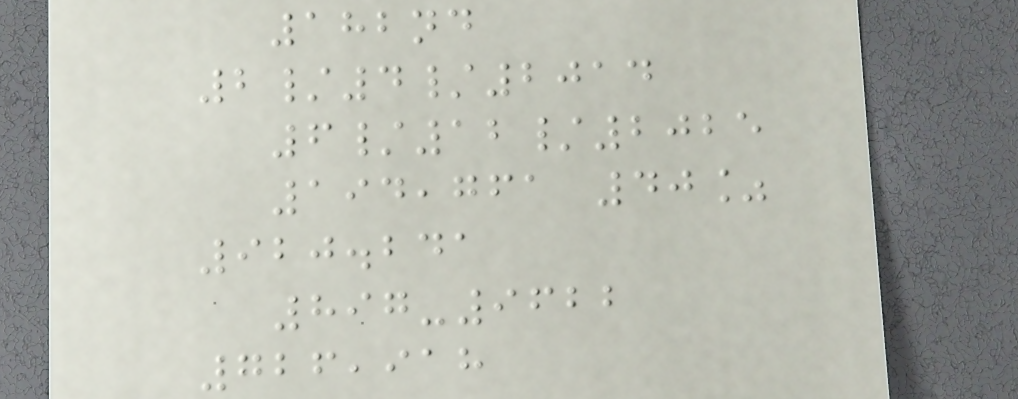182nd
2/4/2014
6/12/2025
194,761 40%
920.241
897-9622
726,918
